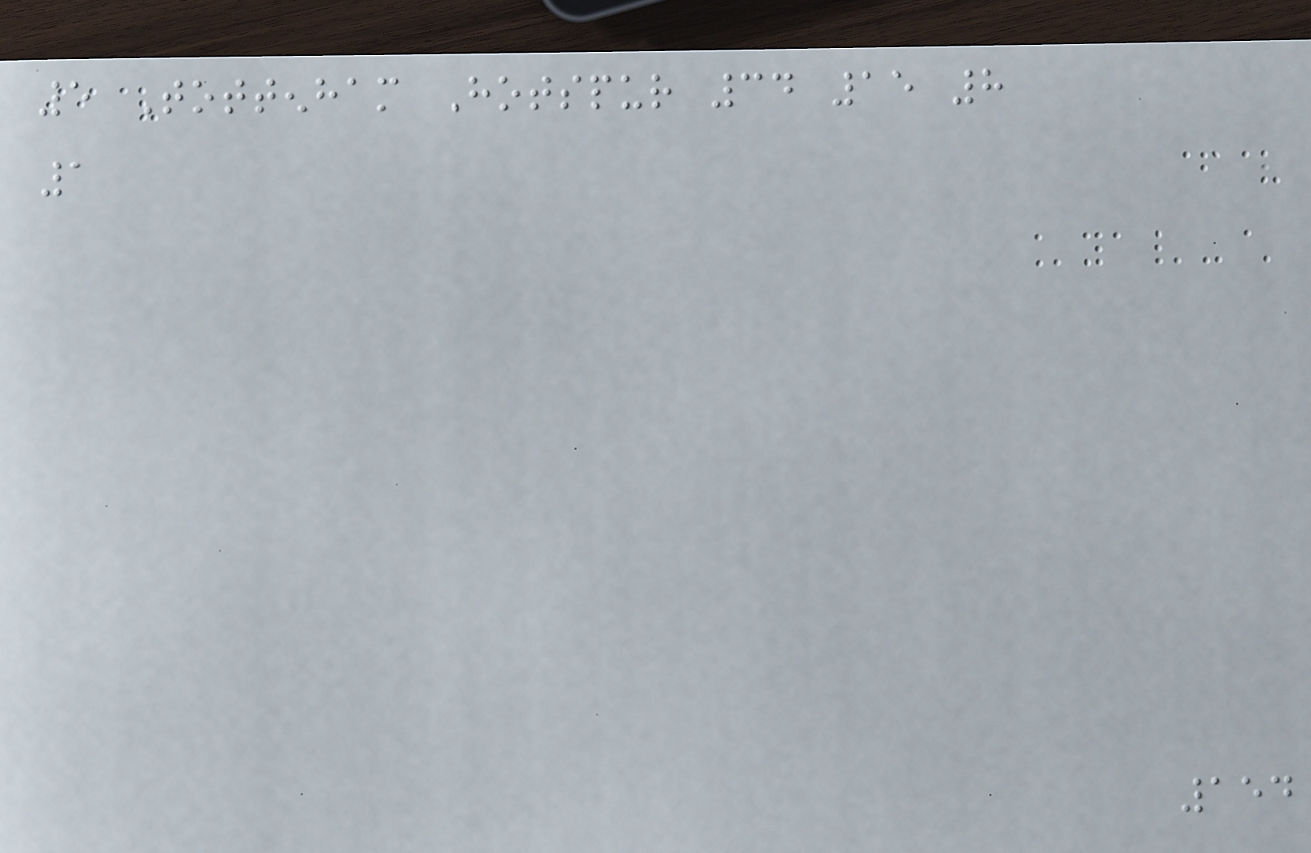5 Tottenham Hotspur 34 15 8
1
154
